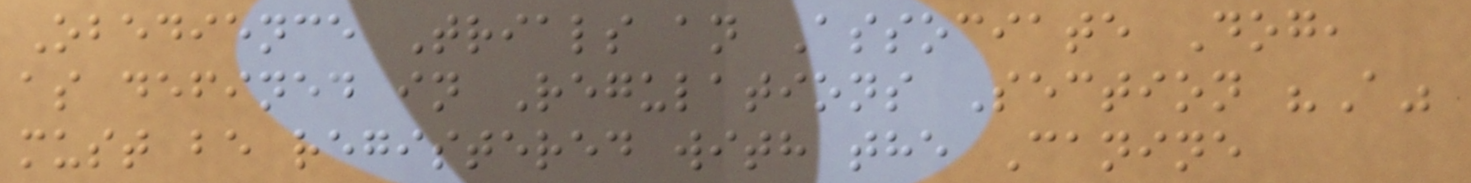Obedience Trials an Associate Dog,
as defined in Regulations Section "A"
must be registered with the Canine
